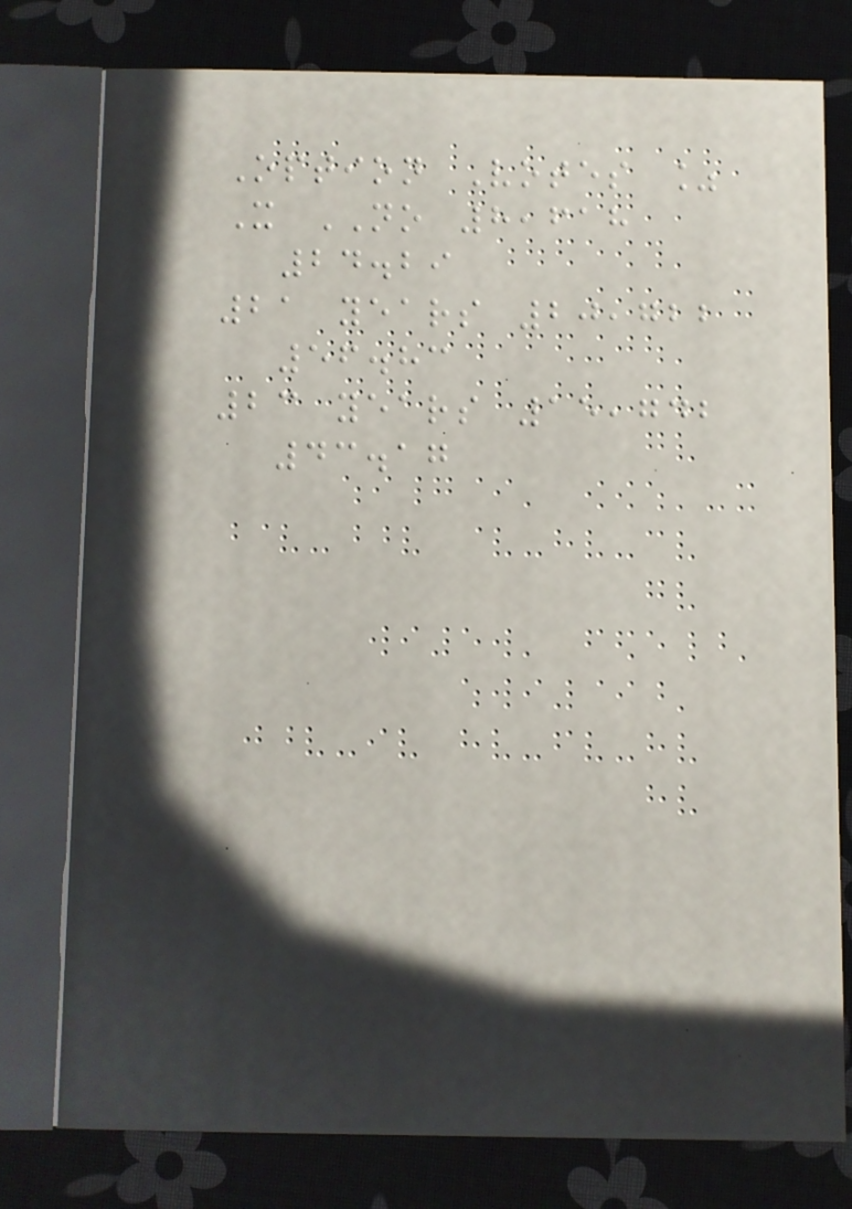Option Votes %
X NO 8,618
24.29
21 years 20,722
56.83
23 years 15,742
43.17
